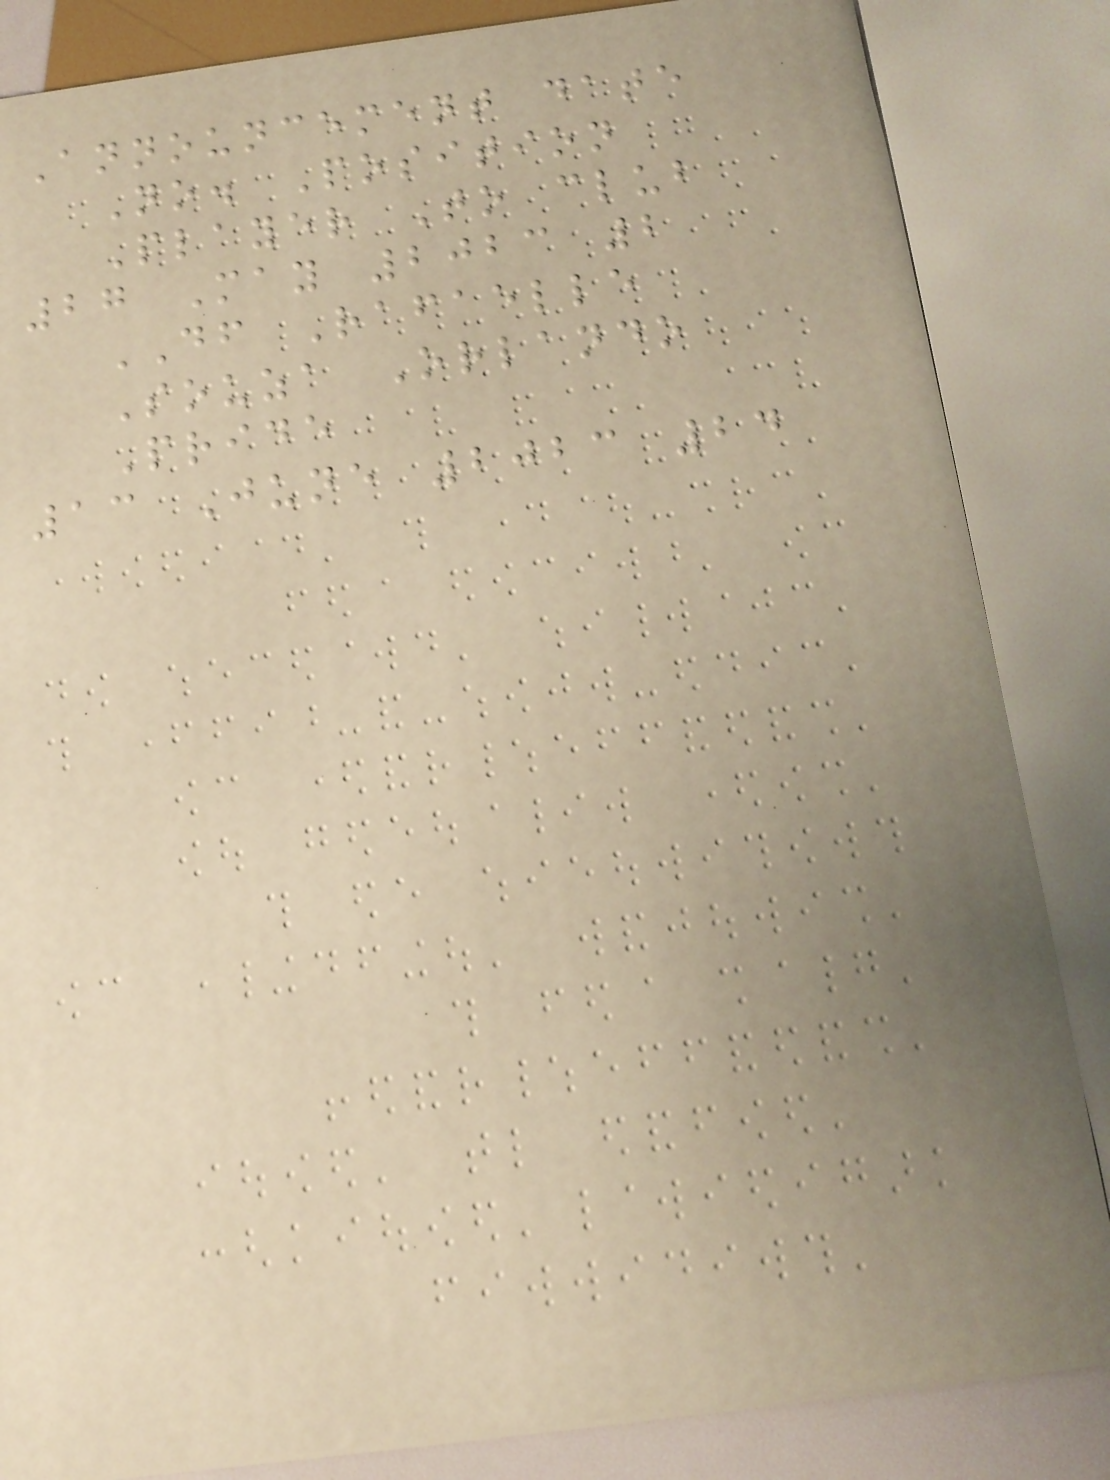Announcement date
No. Position
Player To club
27 May 2023 2
DF Rafaelle
Souza Orlando
Pride
13 June 2023 24
